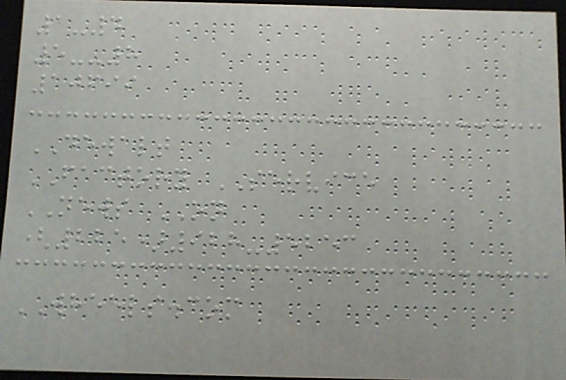1-4
5--8
10699
DEWALT
FACTORY SERVICE
NEWS ON
(225)928-5253
WHEELS.com
